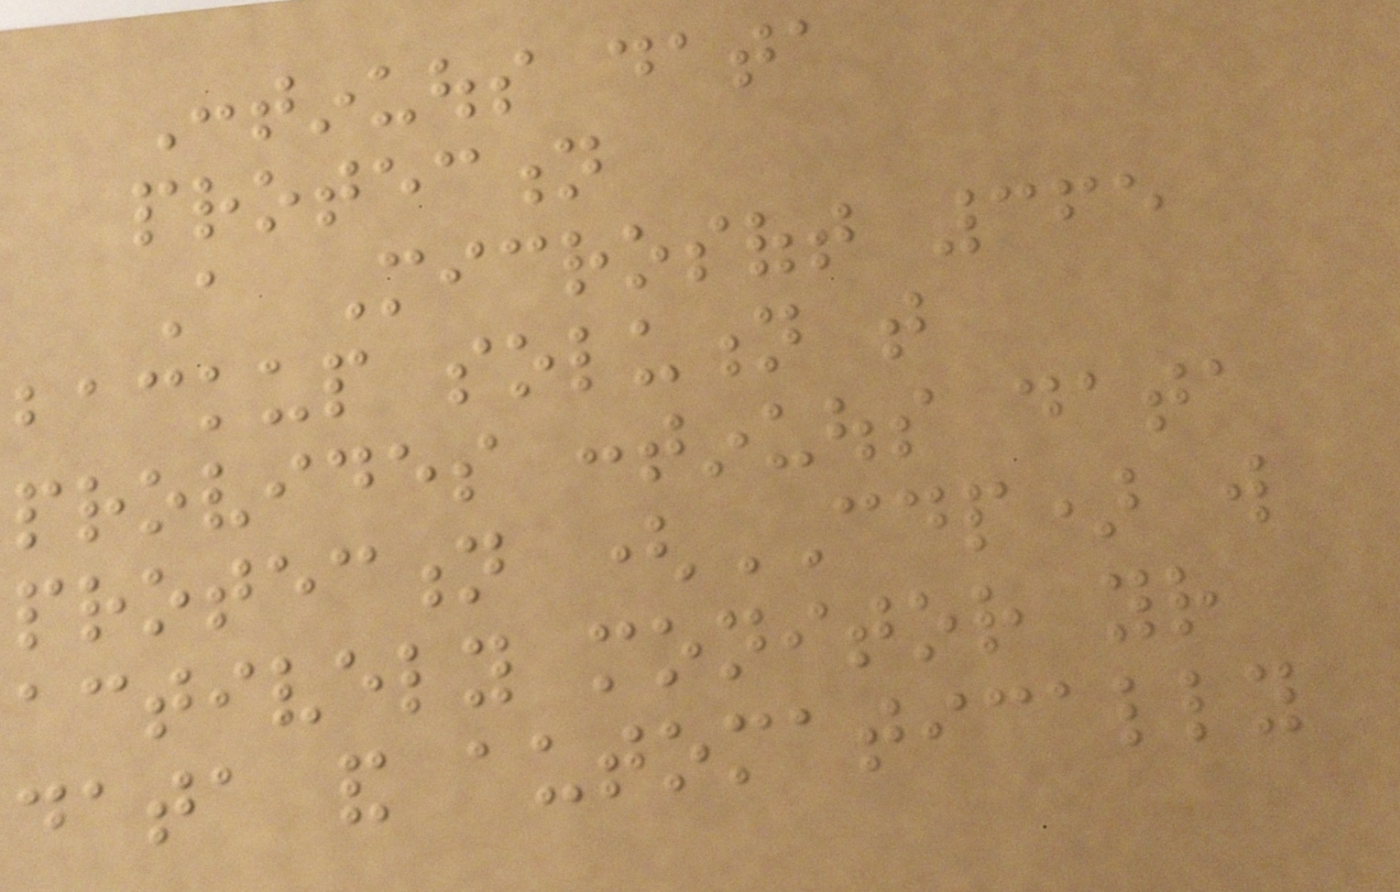Continuous data
protection
A Microsoft 365
backup solution that
provides continuous data
protection (CDP) will
actively monitor your
data and automatically
